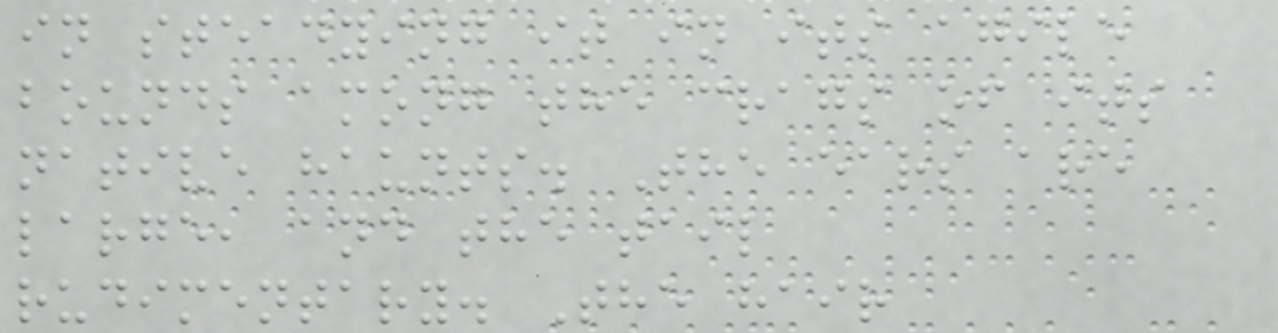in steadying it in its agile
bounds among the crags of its
native haunts. The ears are
large, and the tail
rudimentary. The hair
